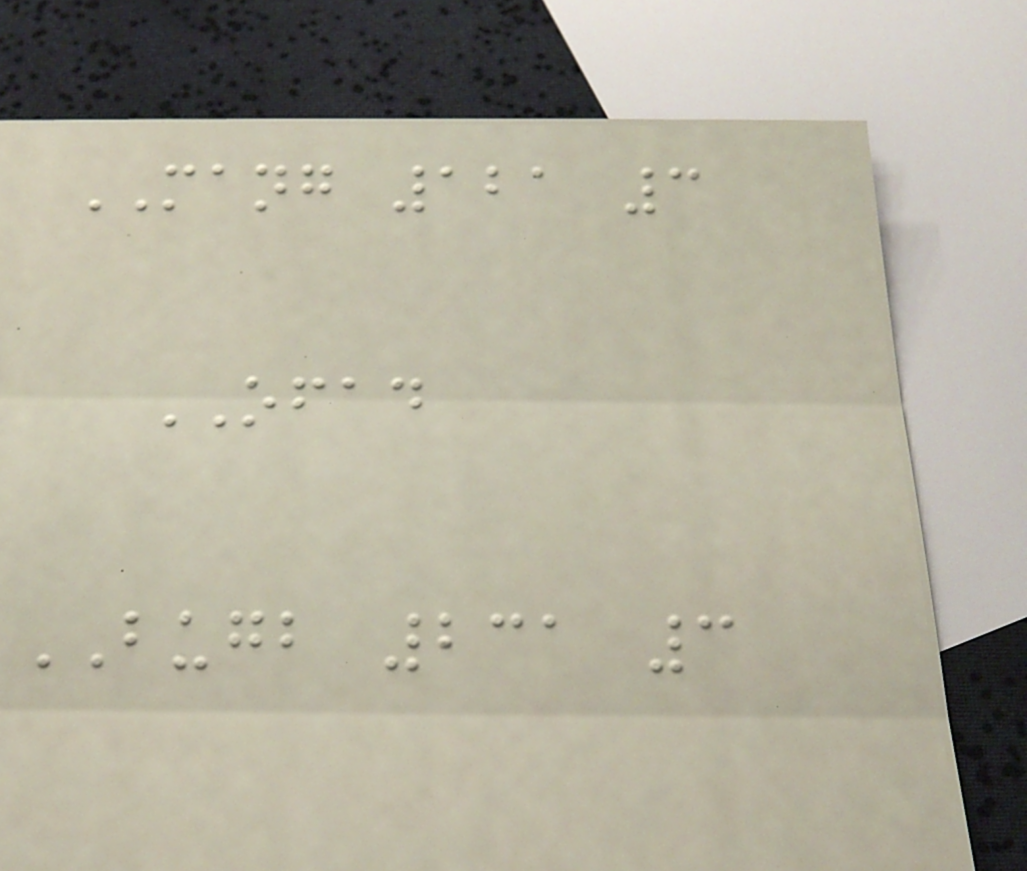MANG 121 3
OFAD
BUGB 231 3
